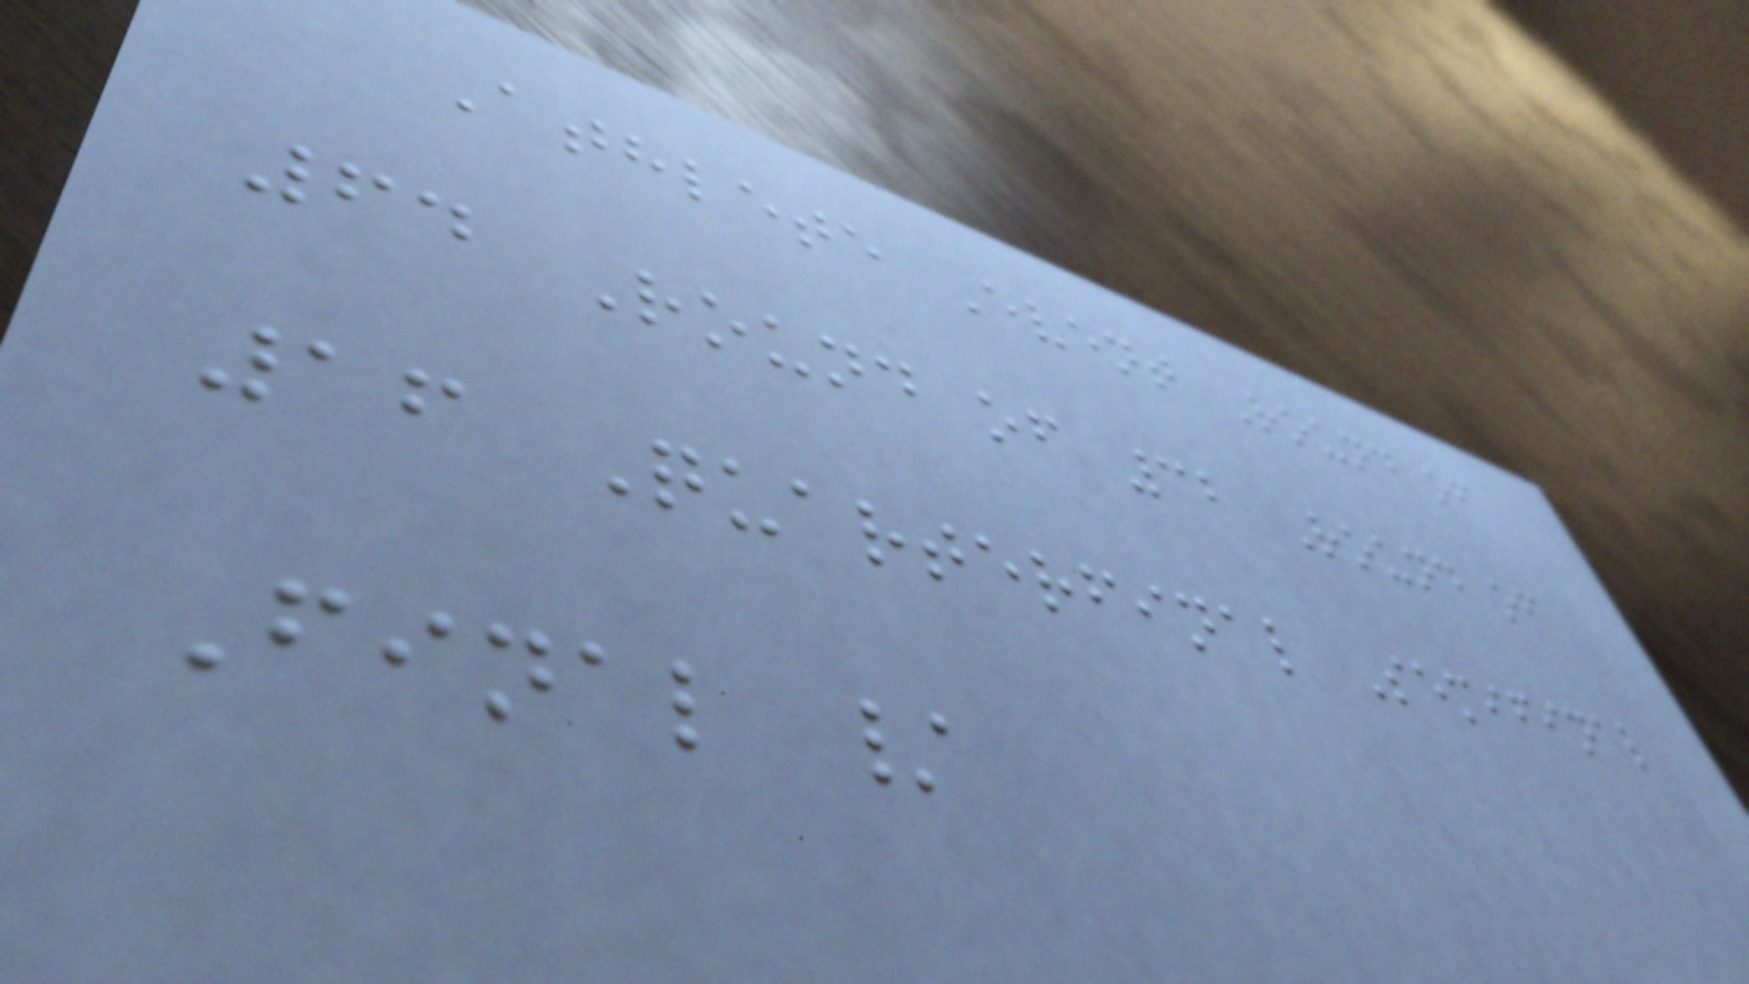Athlete Event Round of
64 Round of 32 Round of
16 Quarterfinal Semifinal
Final /
